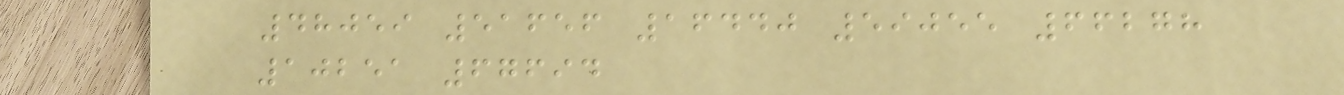48059 51656 16440 59055 66278
10251 67694
